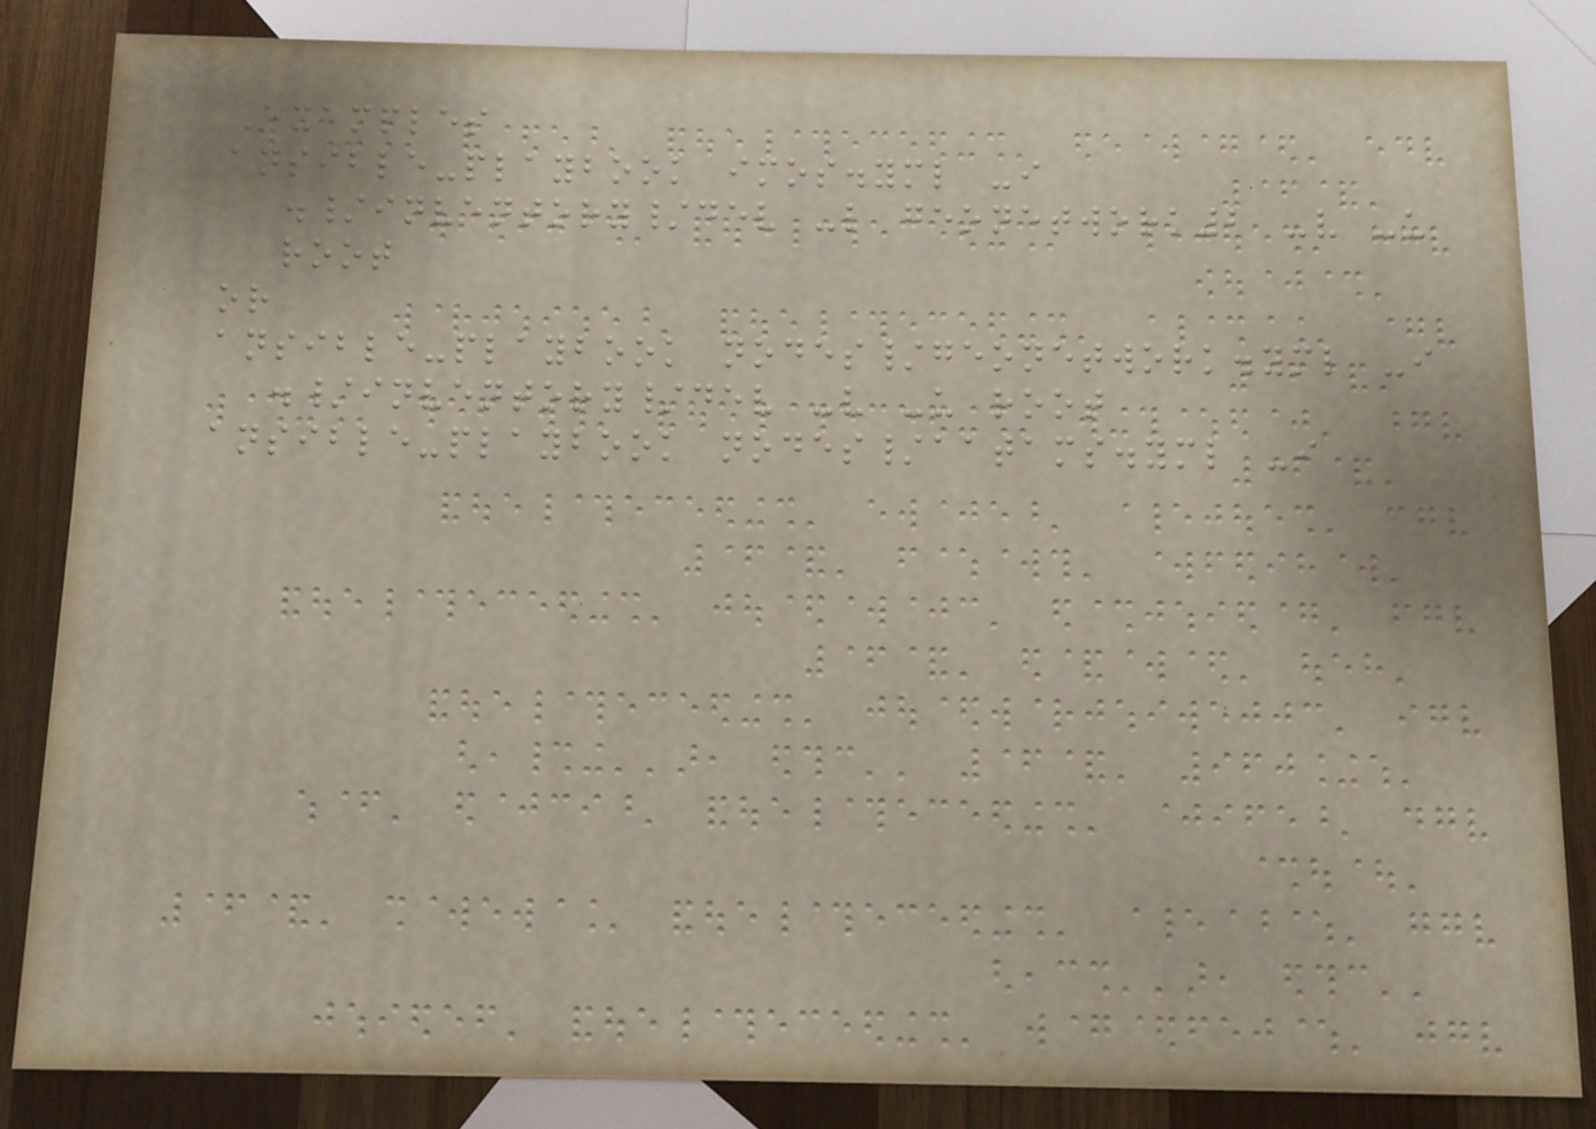Examples
ansible-playbook imos.yml -i
./inventory/dev -l geonetwork2 -v -u
root
or
ansible-playbook nodes/geonetwork.yml -i
./inventory/dev -v -u root
ansible-playbook nodes/aatams.yml -i
